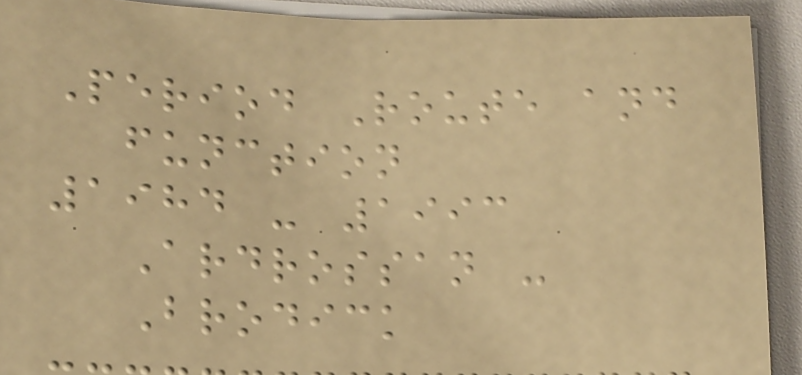Period Route and
function
1984 - 1993
Ardrossan -
Brodick
